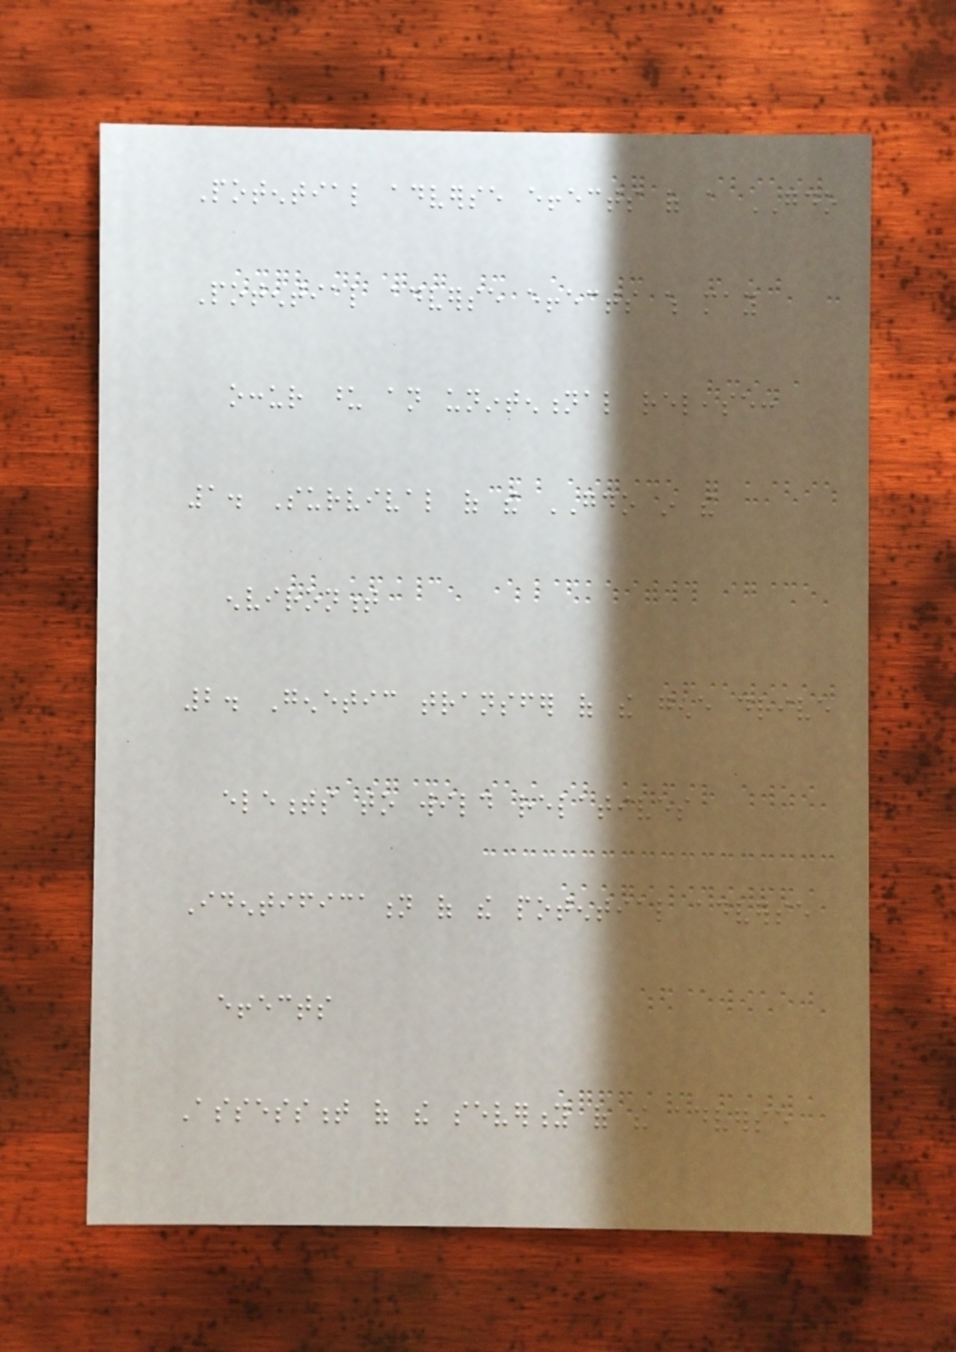Potential adverse effects of a GDO
Potential adverse effects which may
occur upon an unintentional release:
1. Survival of the GDO in the
environment
2. Genetic transfer of the gene drive
elements to wild relatives
Identification of the potential adverse
effects
Assessment of the severity of the adverse
